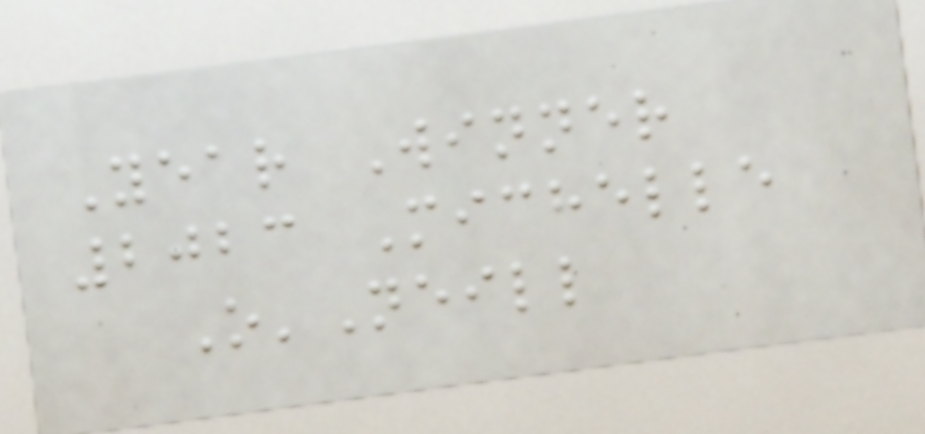Year Winner
2023 Michelle
O'Neill
